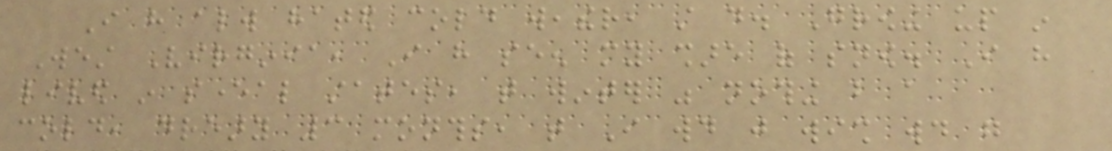I have always hated cold weather, still do. Growing up in
West Virginia, I have seen my share of snow. I have
lived in several states, that winter was nothing but a
cold, dreary 3 months, that I would just wish would go
